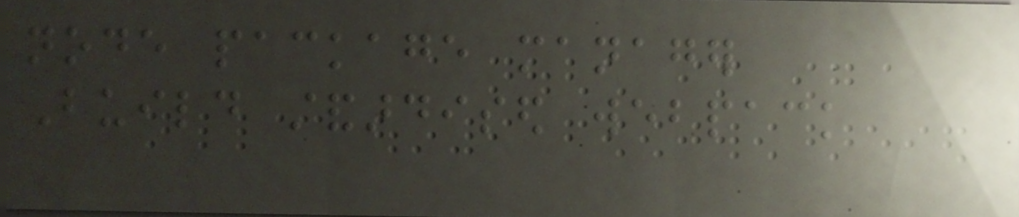node package manager
Build standardised webpack
